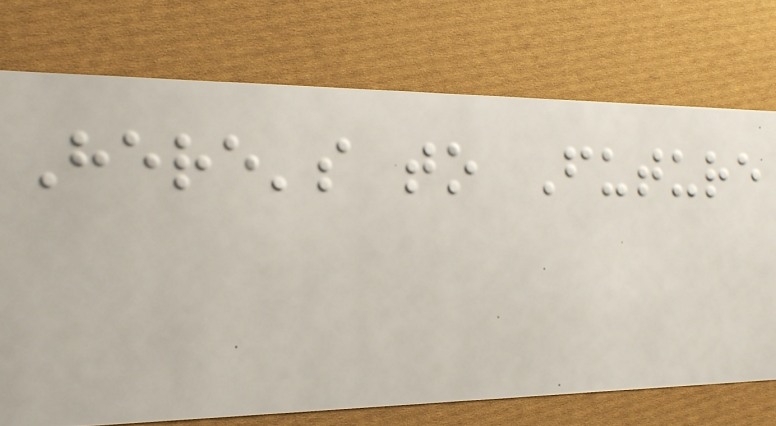Here's to Future
